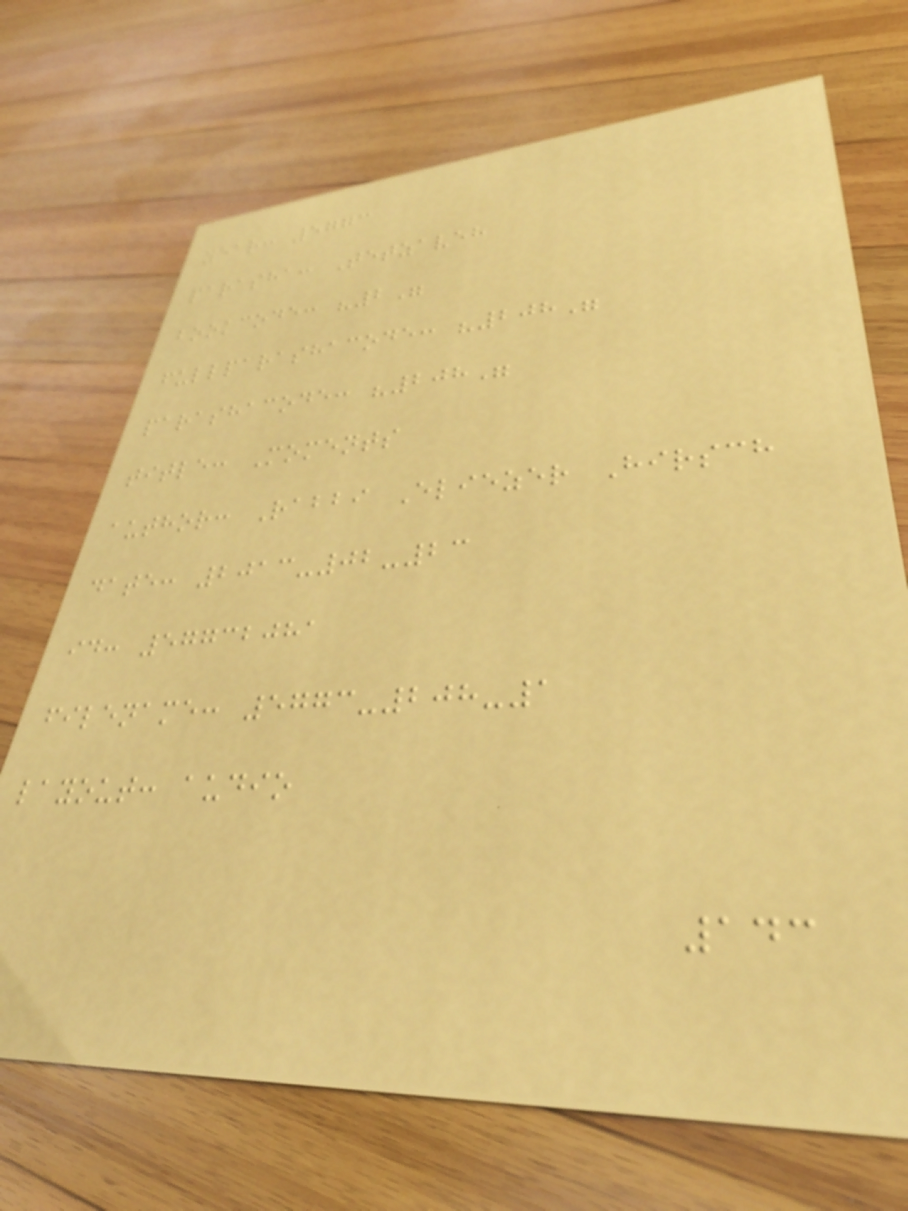year: 5773
parasha: Tetzaveh
bookcode: "2"
fullparashacode: "208"
parashacode: "208"
title: Moments
author: Rabbi Eliezer Hirsch
date: 2013-02-23
id: 57732081
filename: 5773-208-1
layout: audio
143
